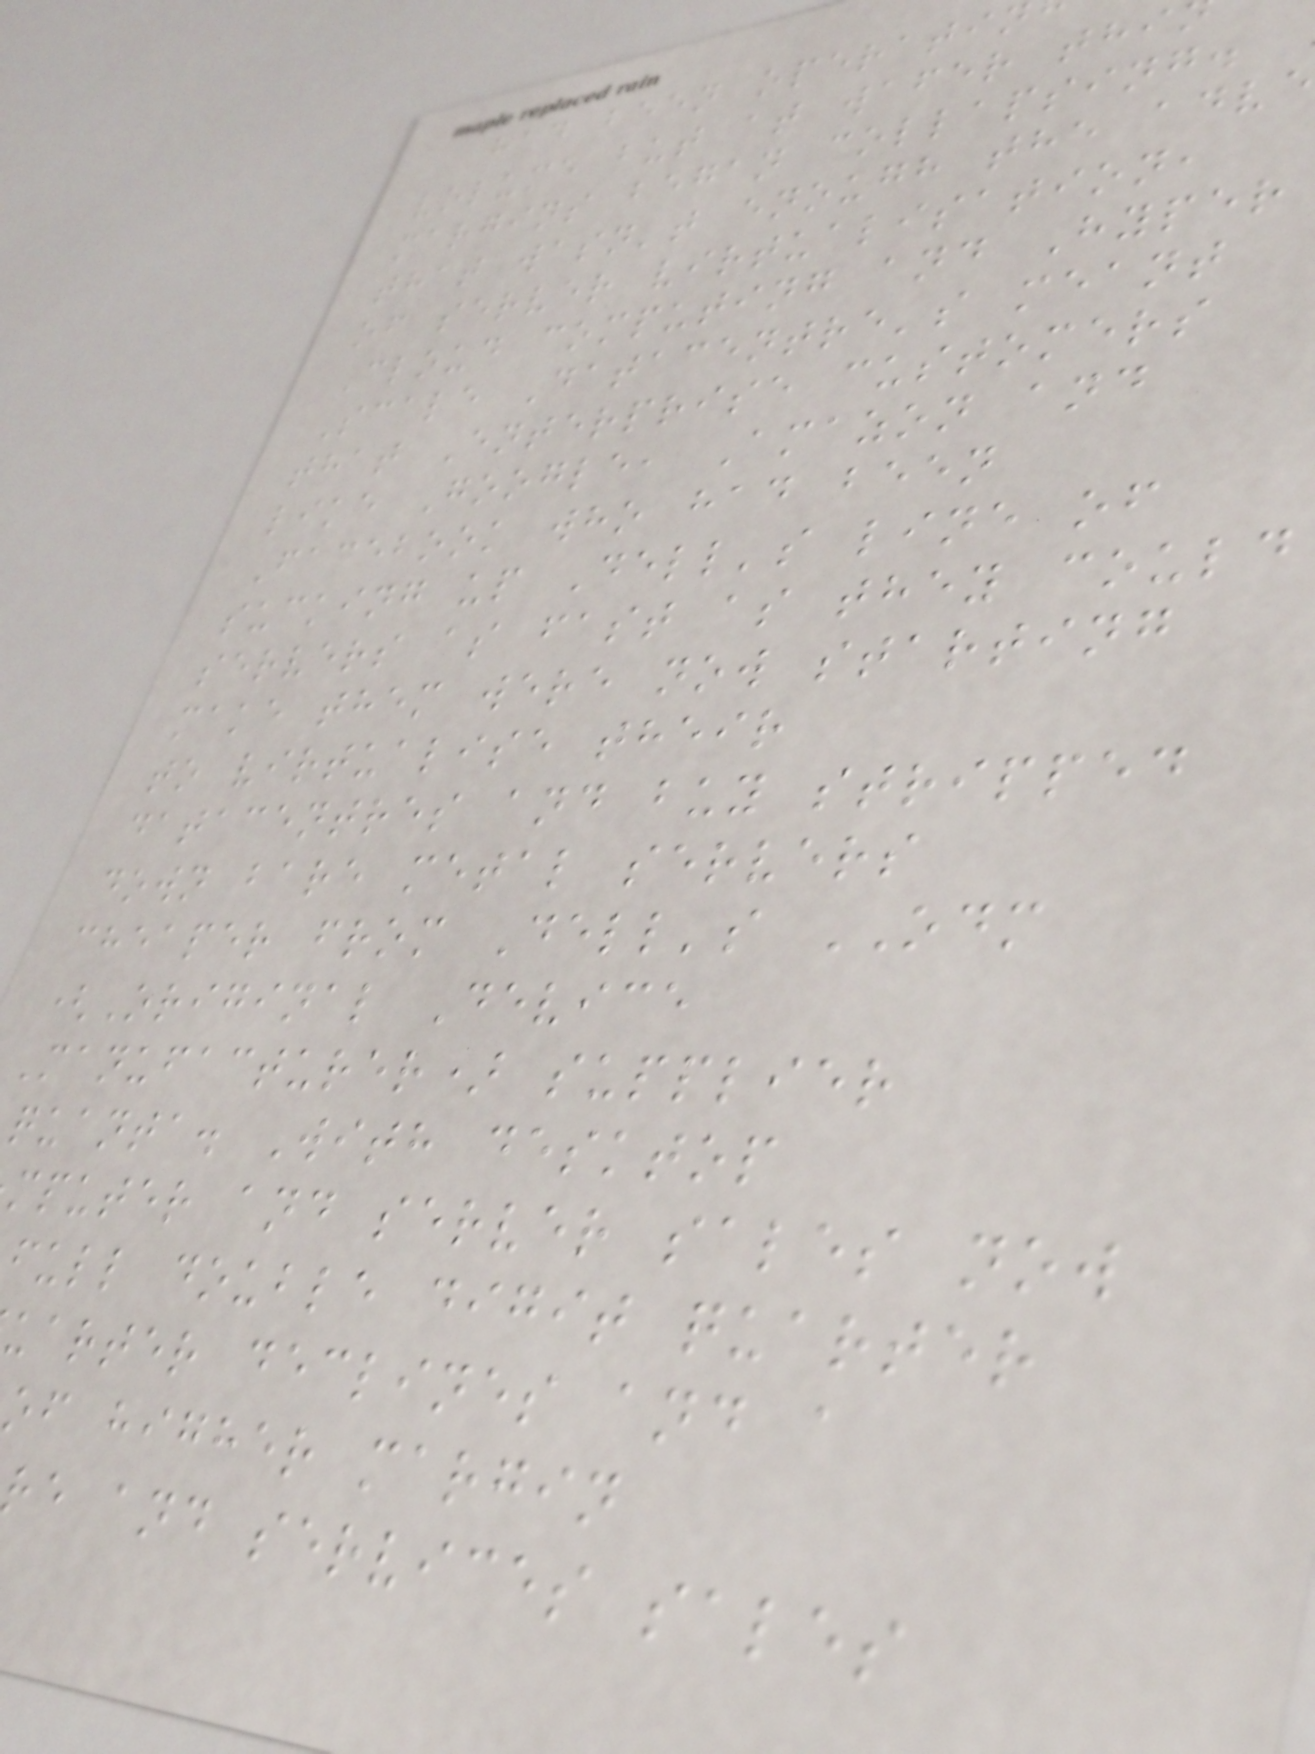had been operati
volume but at wafer thi
margins began collapsing.
that wasn't enough the adv
of server virtualisation,
Cloud computing and Hyper
Scale Datacentre's meant
that Enterprise customers
like Google, Amazon and
Facebook who had been
sucking up Dell's line of
servers as fast as they could
make them were now starting
to virtualise their
datacentres and buy stripped
down bare metal servers
cheaper from Dell's ODM
(Original Device
Manufacturer) supplier
quanta. With desktop
mputer and server sales now
full double digit quarter
uarter declines and a
of higher margin
e and services sales
